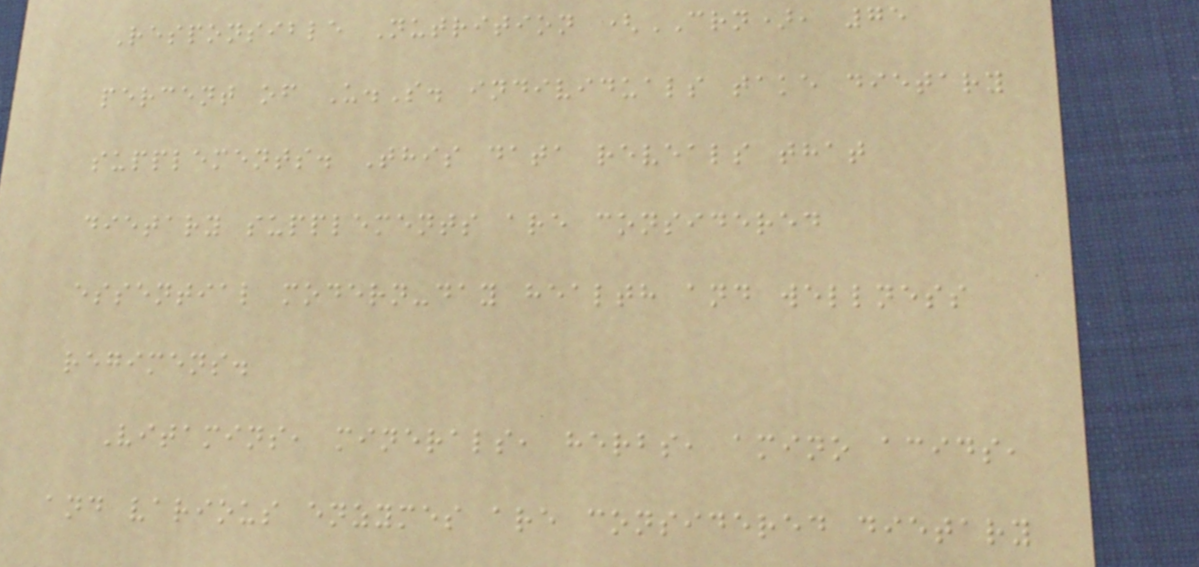Responsible Nutrition (CRN), 75
percent of U.S. individuals take dietary
supplements. This data reveals that
dietary supplements are considered
essential modern-day health and wellness
regimens.
Vitamins, minerals, herbs, amino acids,
and various enzymes are considered dietary
